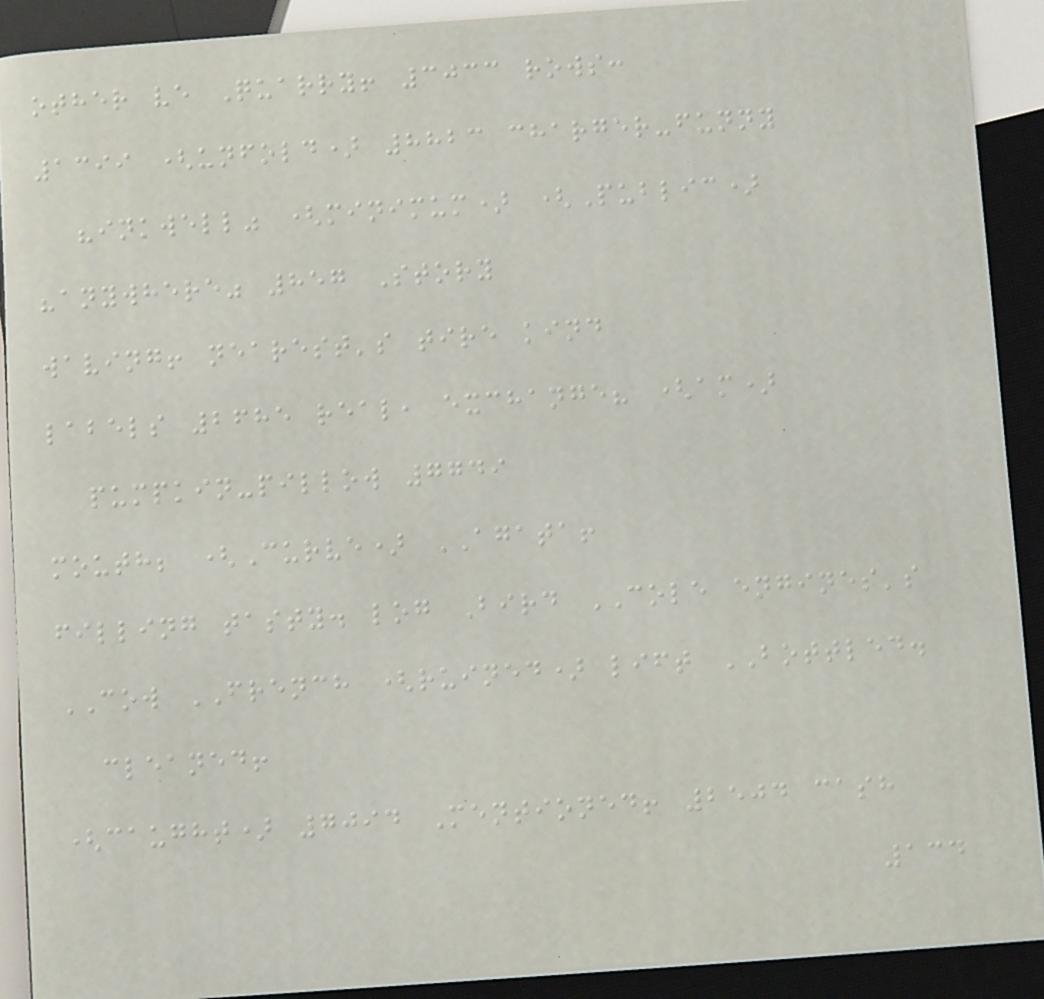other ve Quarry! 3033 rows:
1399 (unfold) 8823 charger-funny
"inkwell" (minimum) (Public)
"anywhere" 857 Story
waving! nearest's tire kind
labels 2685 real, exchange? (am)
pumpkin-pillow 7749
mouth; (Curve) AGATA!
filling tasty. log Bird COLE engines's
COW FRENCH (ruined) lift BOTTLED.
cleaned!
(caught) 7094 Mentioned! 2504 cash
134
